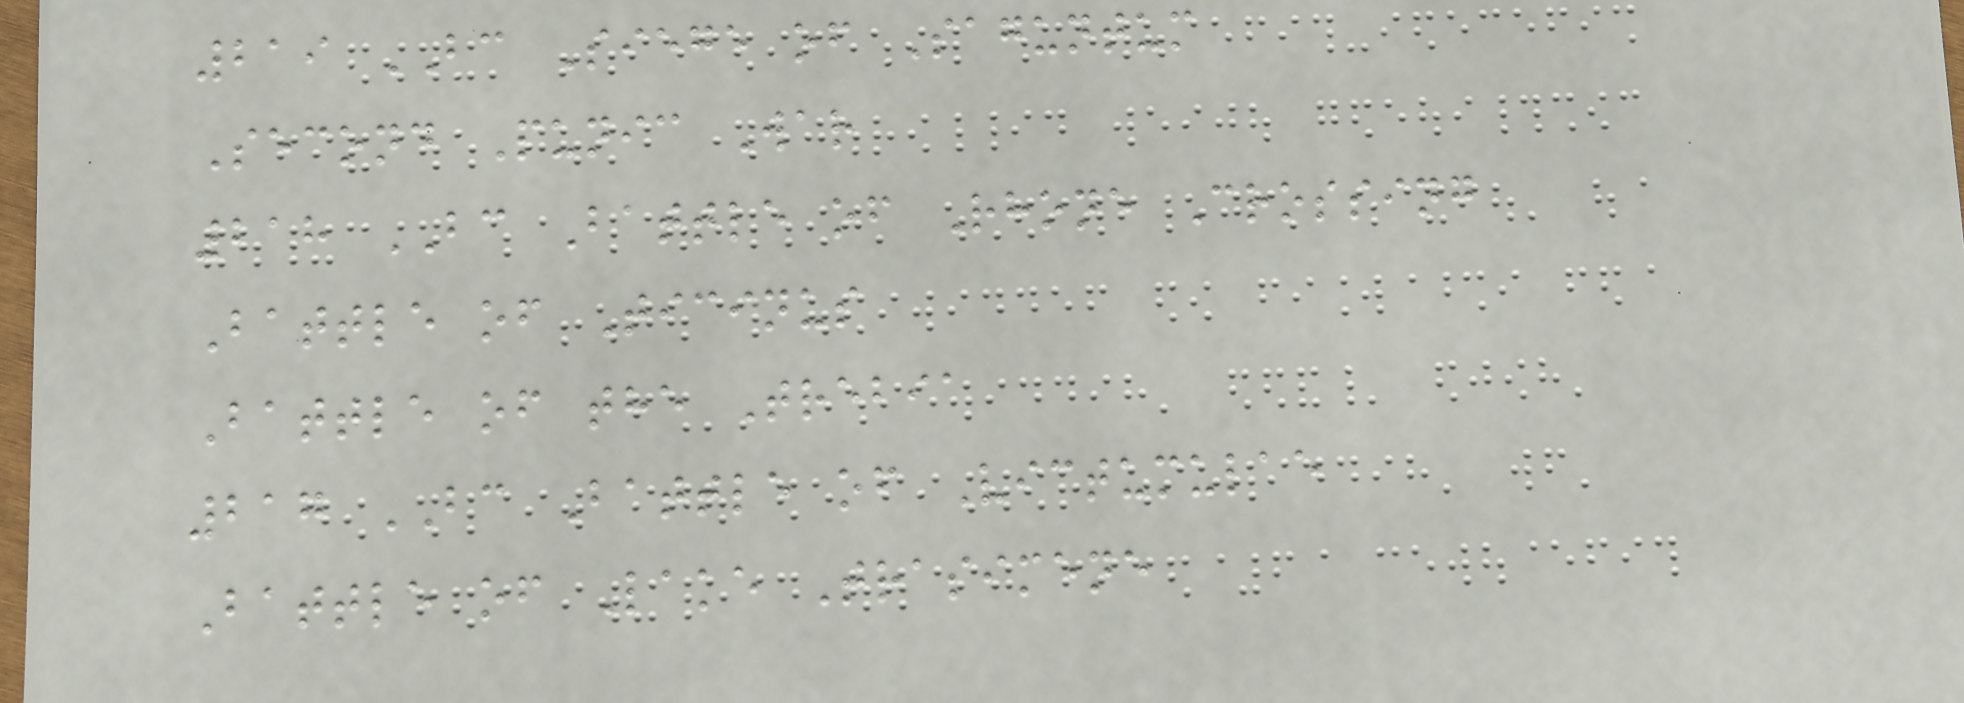219 BC Siege of Saguntum
Second Punic War
218 BC Battle of Rhone Crossing
Battle of Ticinus
Battle of the Trebia
217 BC Battle of Victumulae
Battle of Lake Trasimene
